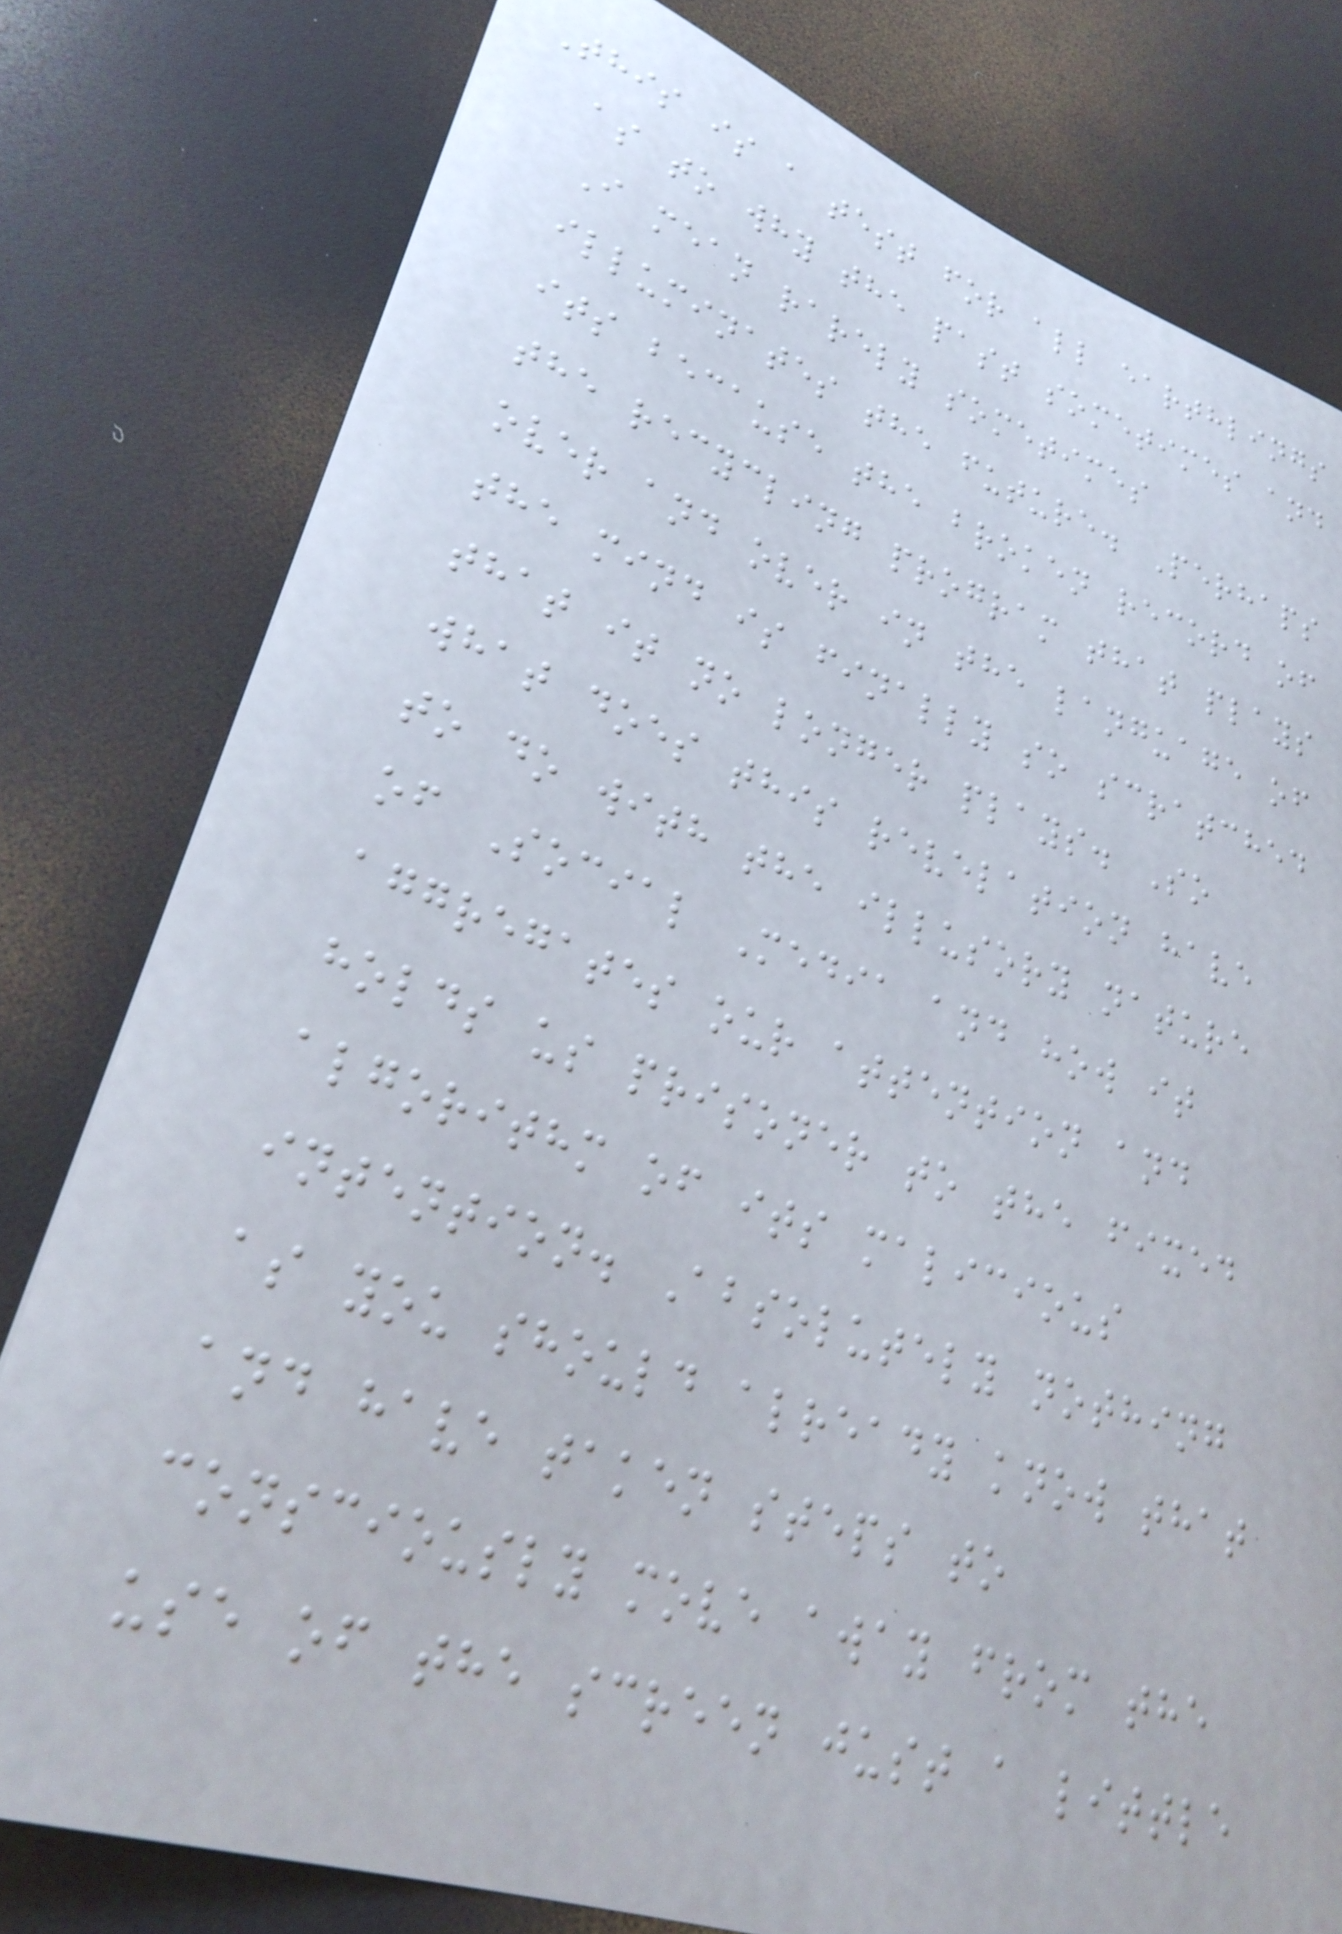This is a test for all earthlings
as to why the past sometimes and
I mean rarely sometimes
illuminates the future. Perhaps
its because the broken record of
the recycling program that plays
over and over in the language of
the mind is finally so scratched
that it no longer plays. So
what does this revelation have
to do with the illusory nature
of Social Media and how it
aggregates our attention and
holds us prisoner to the fixed
algorithm of its malicious
intention. Absolutely nothing
as you should already know that
and have taken steps to
consciously move away from the
use of the screen just a little
